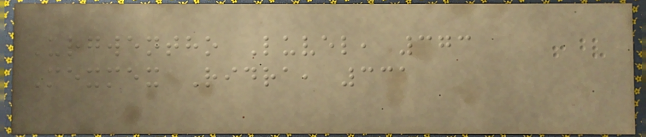Urgwentho Luvel, 373
Mexmex Ridra, 331
